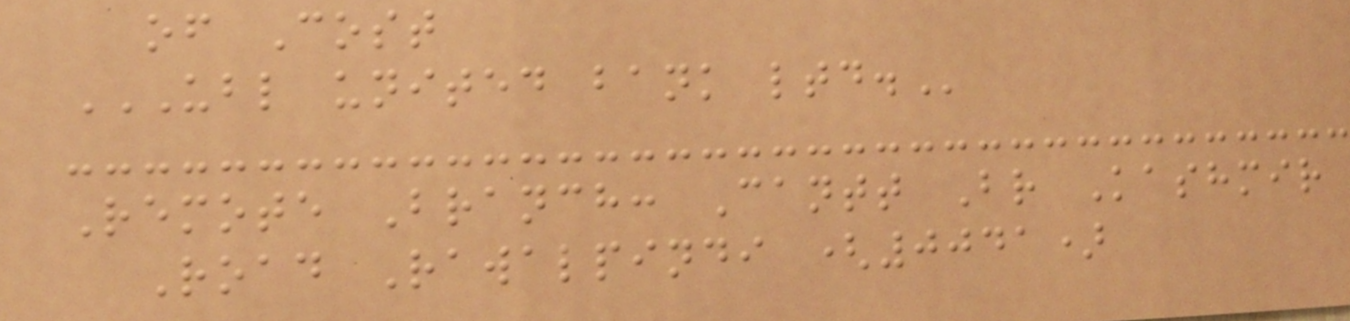of Cost
UBL UNITED BANK LTD.
Remote Branch: Cantt Br Kashmir
Road Rawalpindi (0041)
